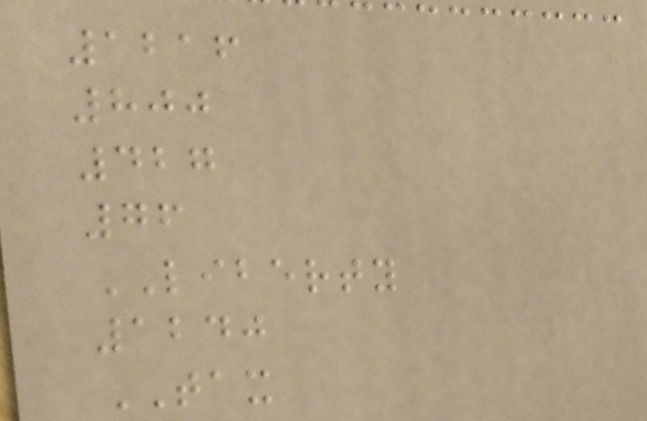1216
800
427
76
LIBERTY
1240
TAX
